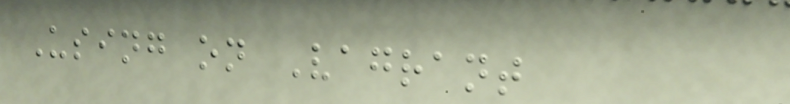Using on Vagrant
